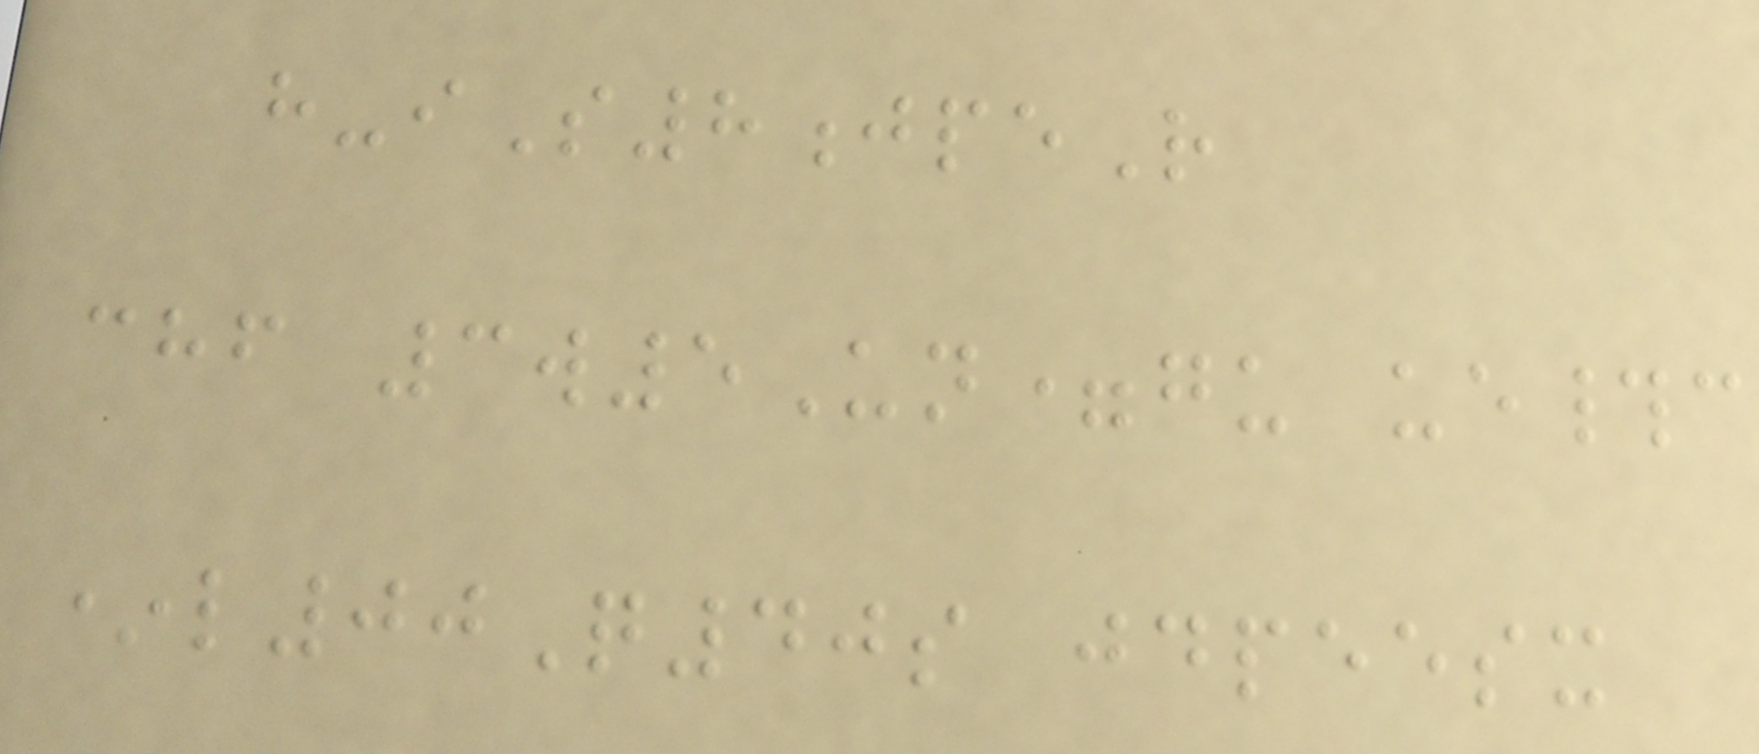h-iS8jpeR
chf 3w5Un=gu ue#c
*l00Q40s jdpeesx
